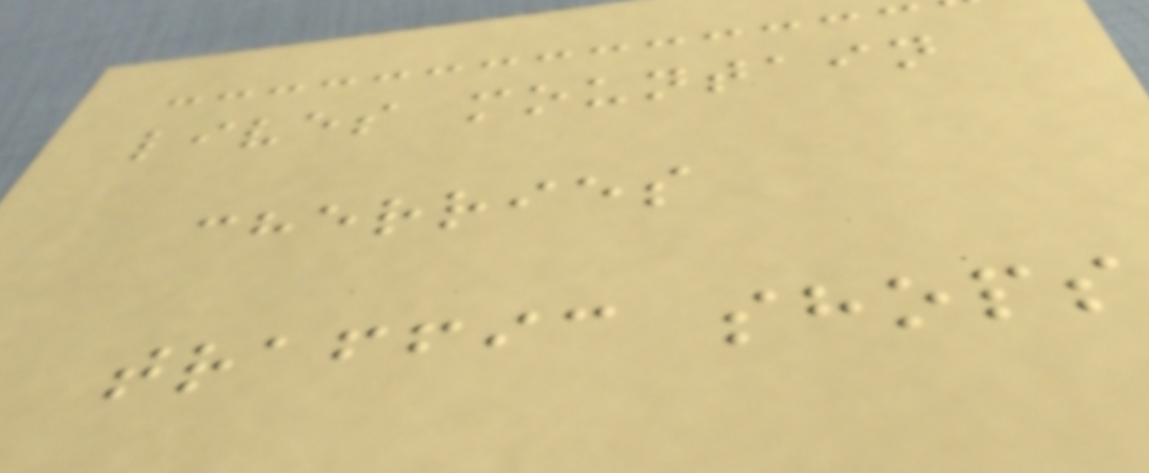lives mountain
cherries
traffic shops
